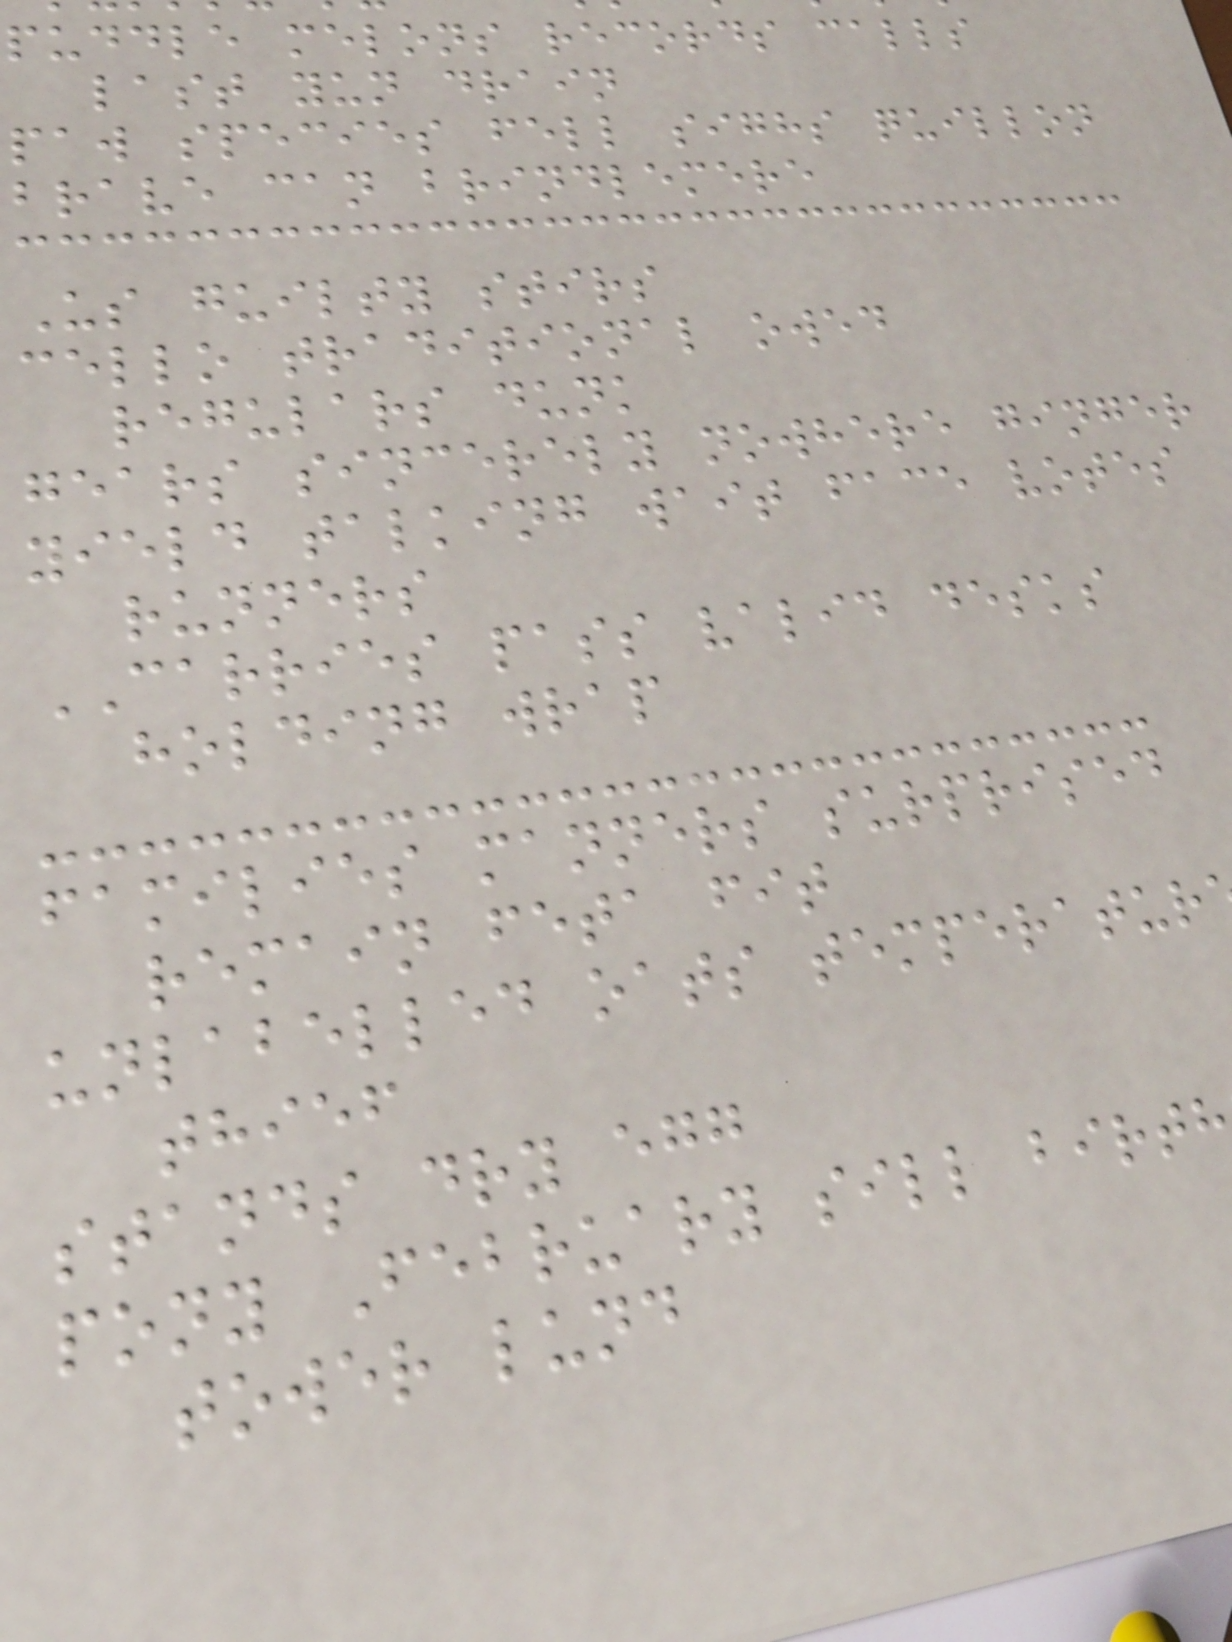puddle melons records calls
last yun drain
paw species fell sighs quillon
brave can brindlemere
Us guilty stirs
cello traditional owed
regulars dunk
gears sincerely nowhere ginger
yield talking wait face votes
runners
CARRIES pass valid desks
holding wrap
families manners surprised
remain feta fit
unlabelled oats temperatur
thief
stands dry egg
pony February sill birth
tower lund
